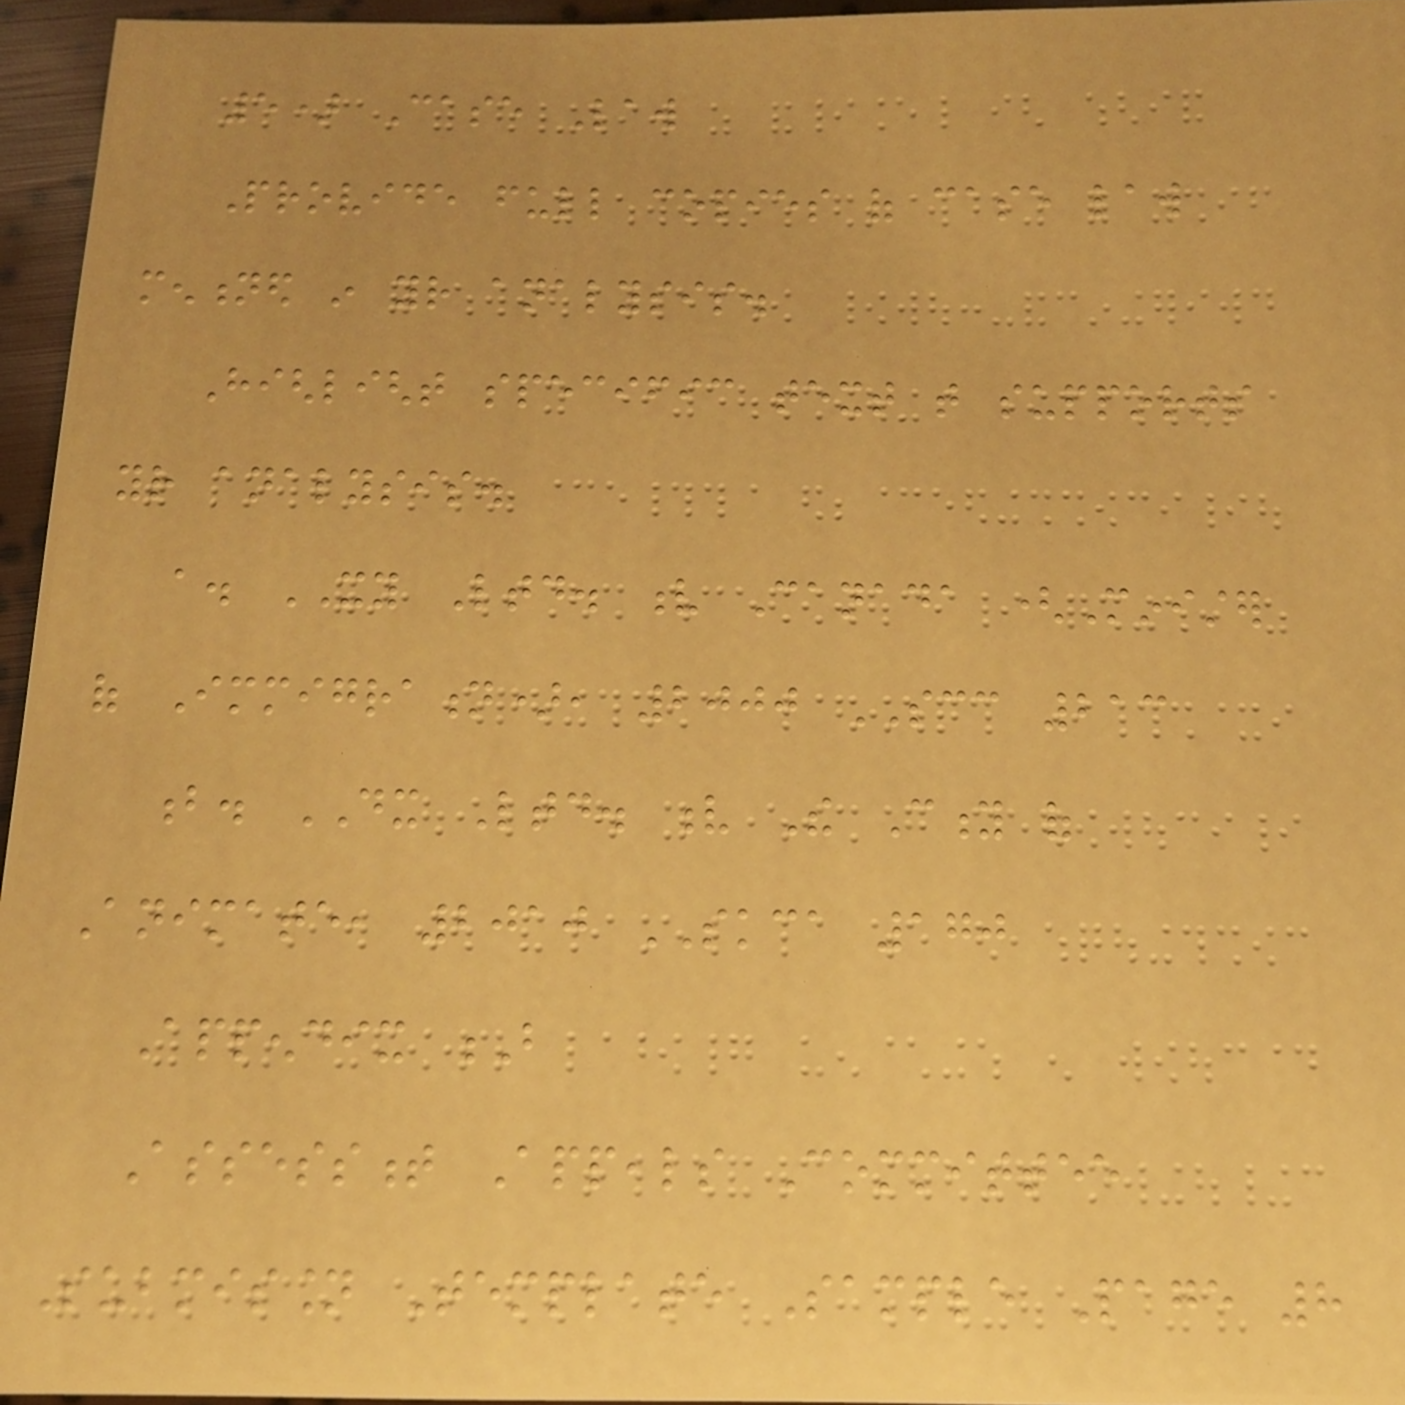5) Case Law
Provide full copies of case law
mentioned in your analysis.
Highlight specific text that supports
your analysis.
a. XY Ltd. v Canada (Minister
of Immigration), 2000 SCC 213
b. DX Ltd. v The City of
Animate, 2010 SKCA 170
Appendix B
Assessment Appeals Committee
Submission Template Sample Page 8
